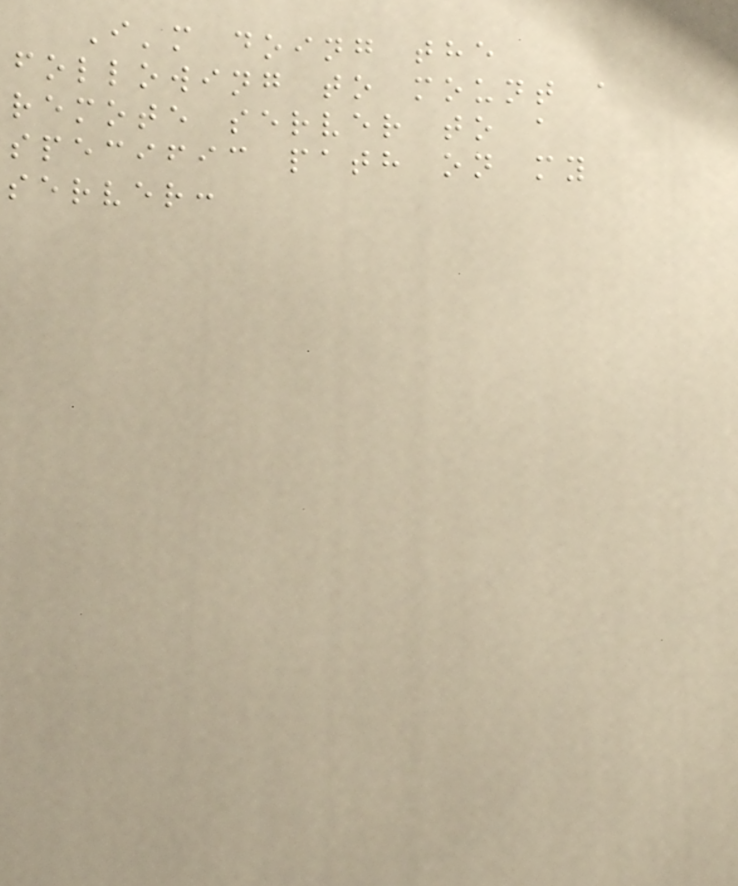I'm doing the
following to mount a
remote server to a
specific path on my
server:
